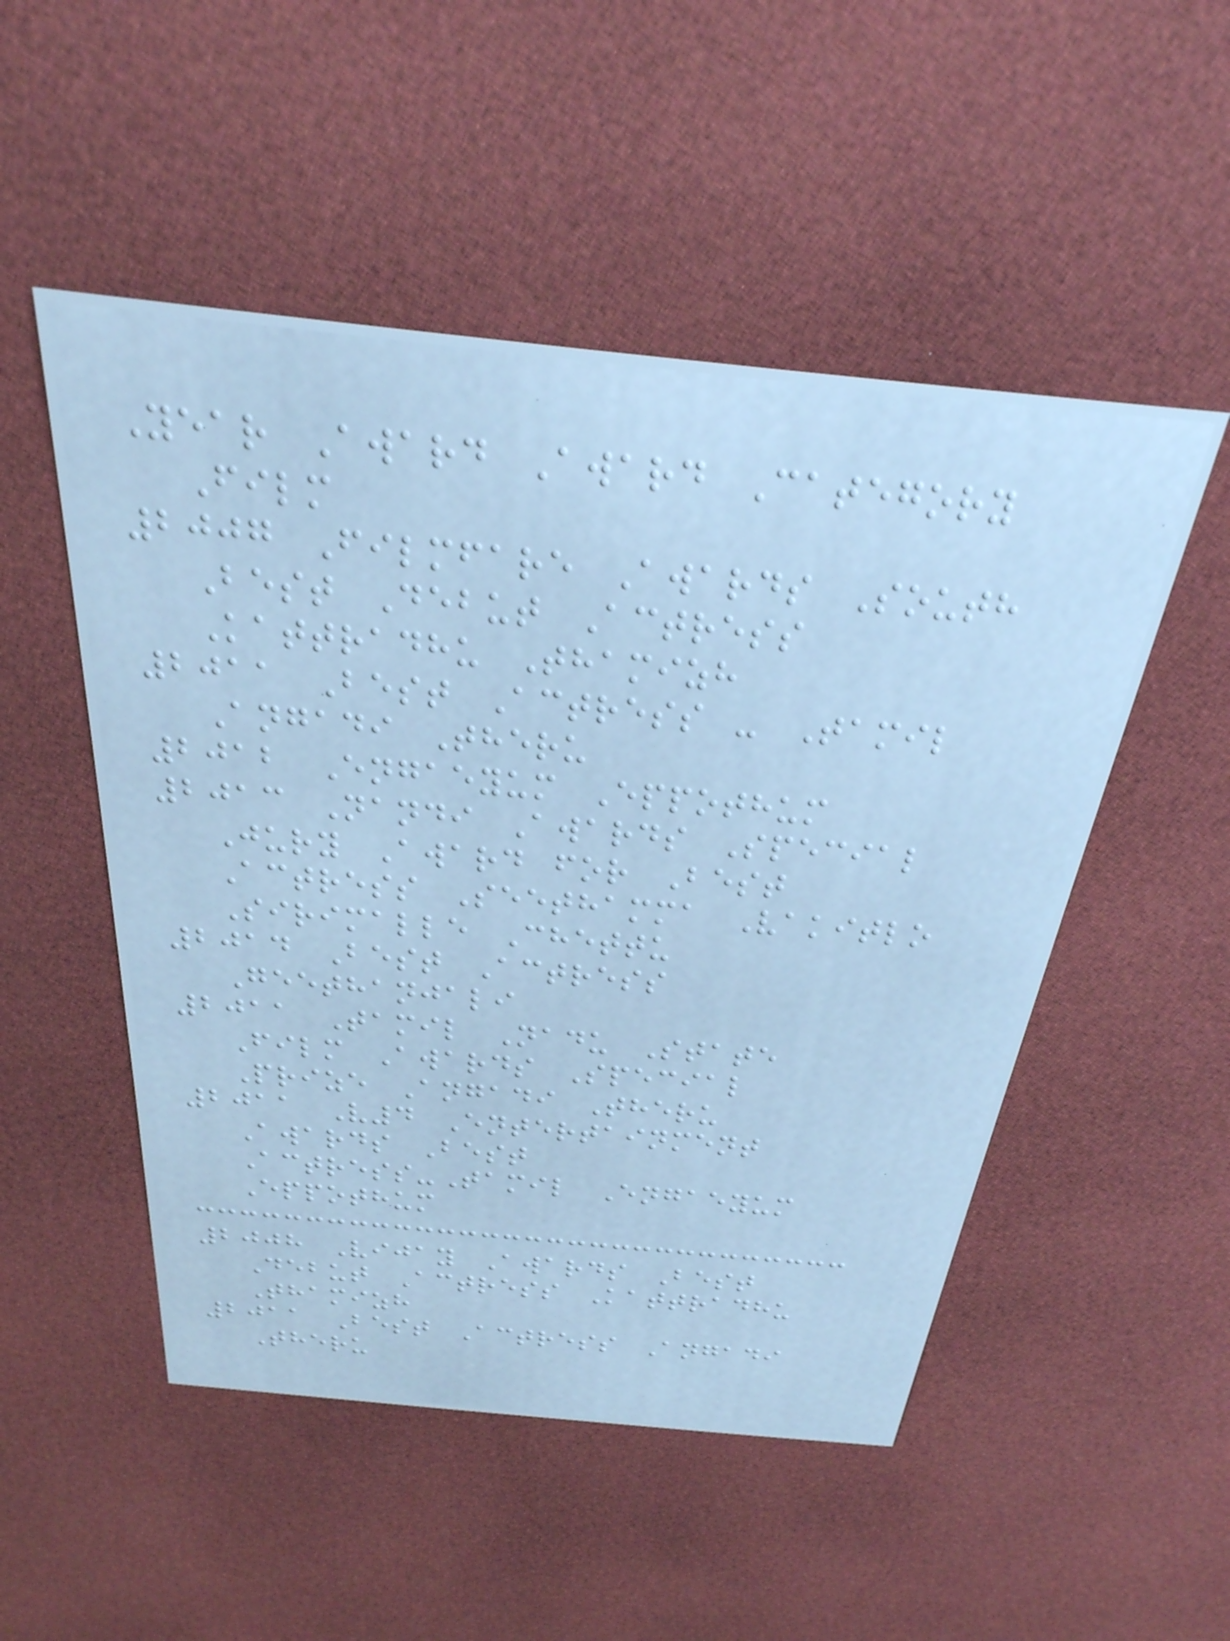Year Award Award Category
Film
2007 Filmfare Awards South
Best Debut Actress
Kattradhu Thamizh
2011 Best Actress - Tamil
Angadi Theru
2012 Engaeyum Eppothum
2013 Nandi Awards Special
Jury Award for Best
Actress Seethamma Vakitlo
Sirimalle Chettu
2014 Best Actress
Geethanjali
2011 Tamil Nadu State
Film Awards Special
Prize Angadi Theru
2011 V4 Entertainment
Awards Best
Actress-Tamil Engaeyum
Eppothum
2008 Vijay Awards Best
Debut Actress Kattradhu
Thamizh
2011 Best Actress Angadi
Theru
